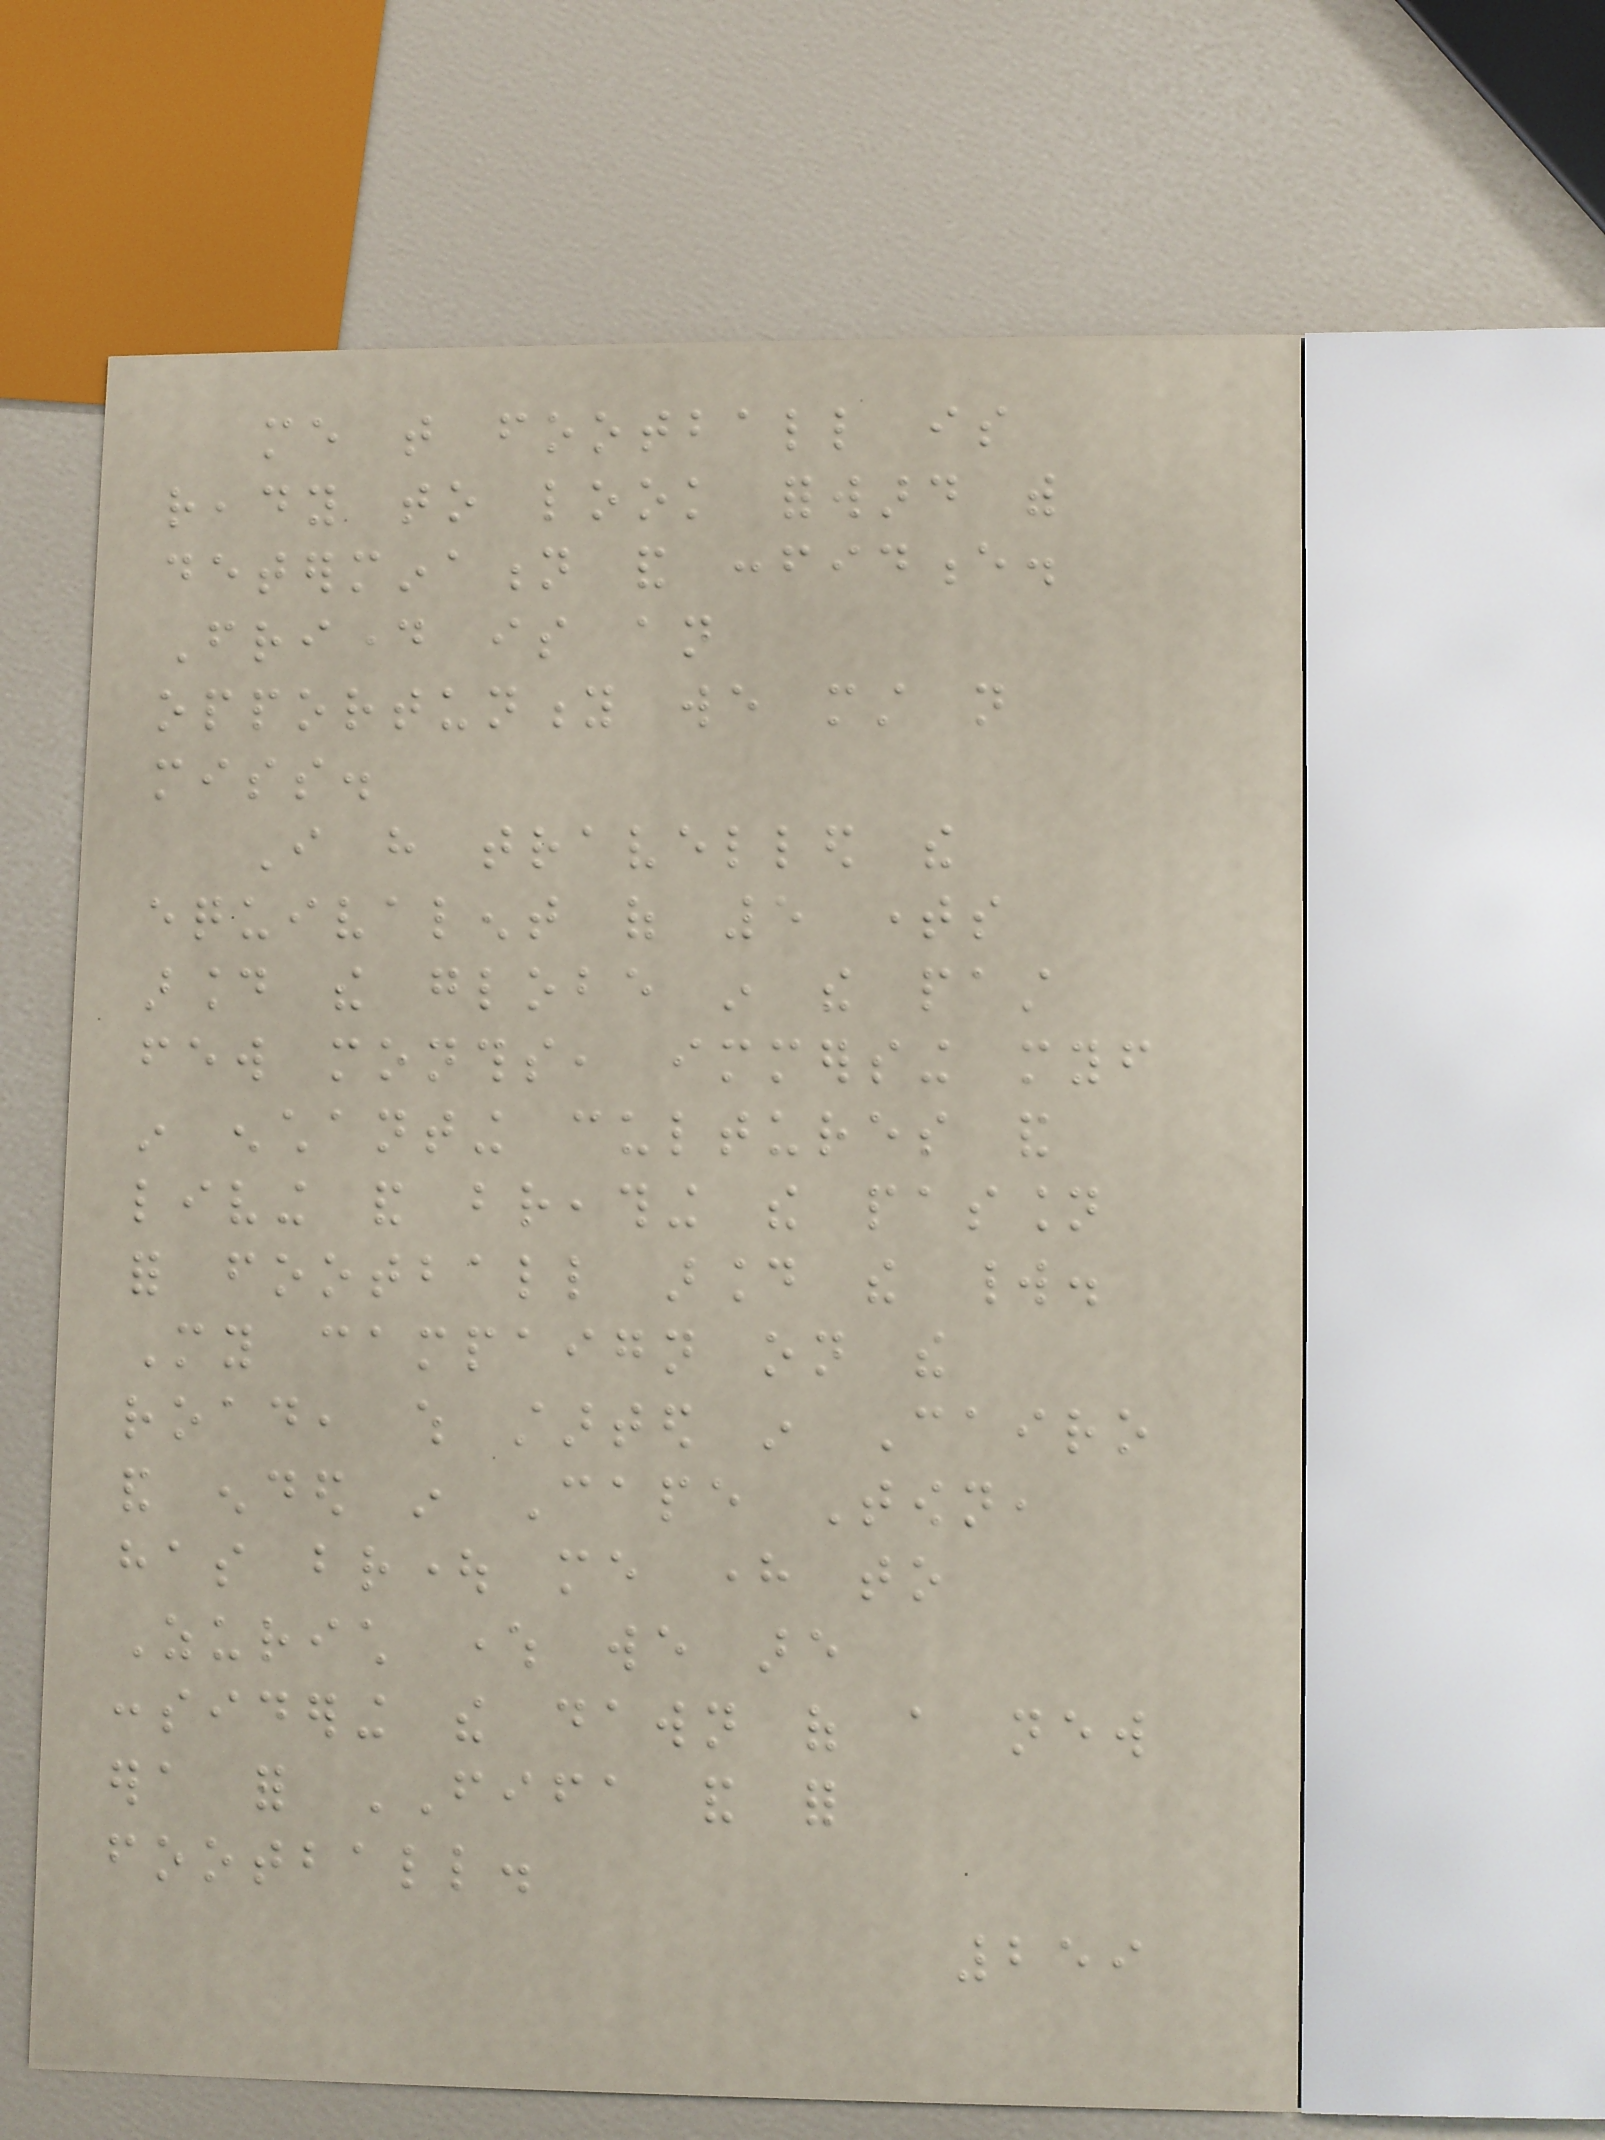me that football is
ready to look forward with
determination and confidence.
Friday is an
opportunity we must not
miss.
I have travelled the
equivalent of 5 times
around the globe in the past
few months, immersing myself
in enchanting cultures and
living and breathing the passion
for football around the world.
My campaign on the
road, which started in Cairo
and ended in Cape Town,
has brought me here to
Zurich where we are
considering the dawn of a new
era for FIFA and for
football.
259
